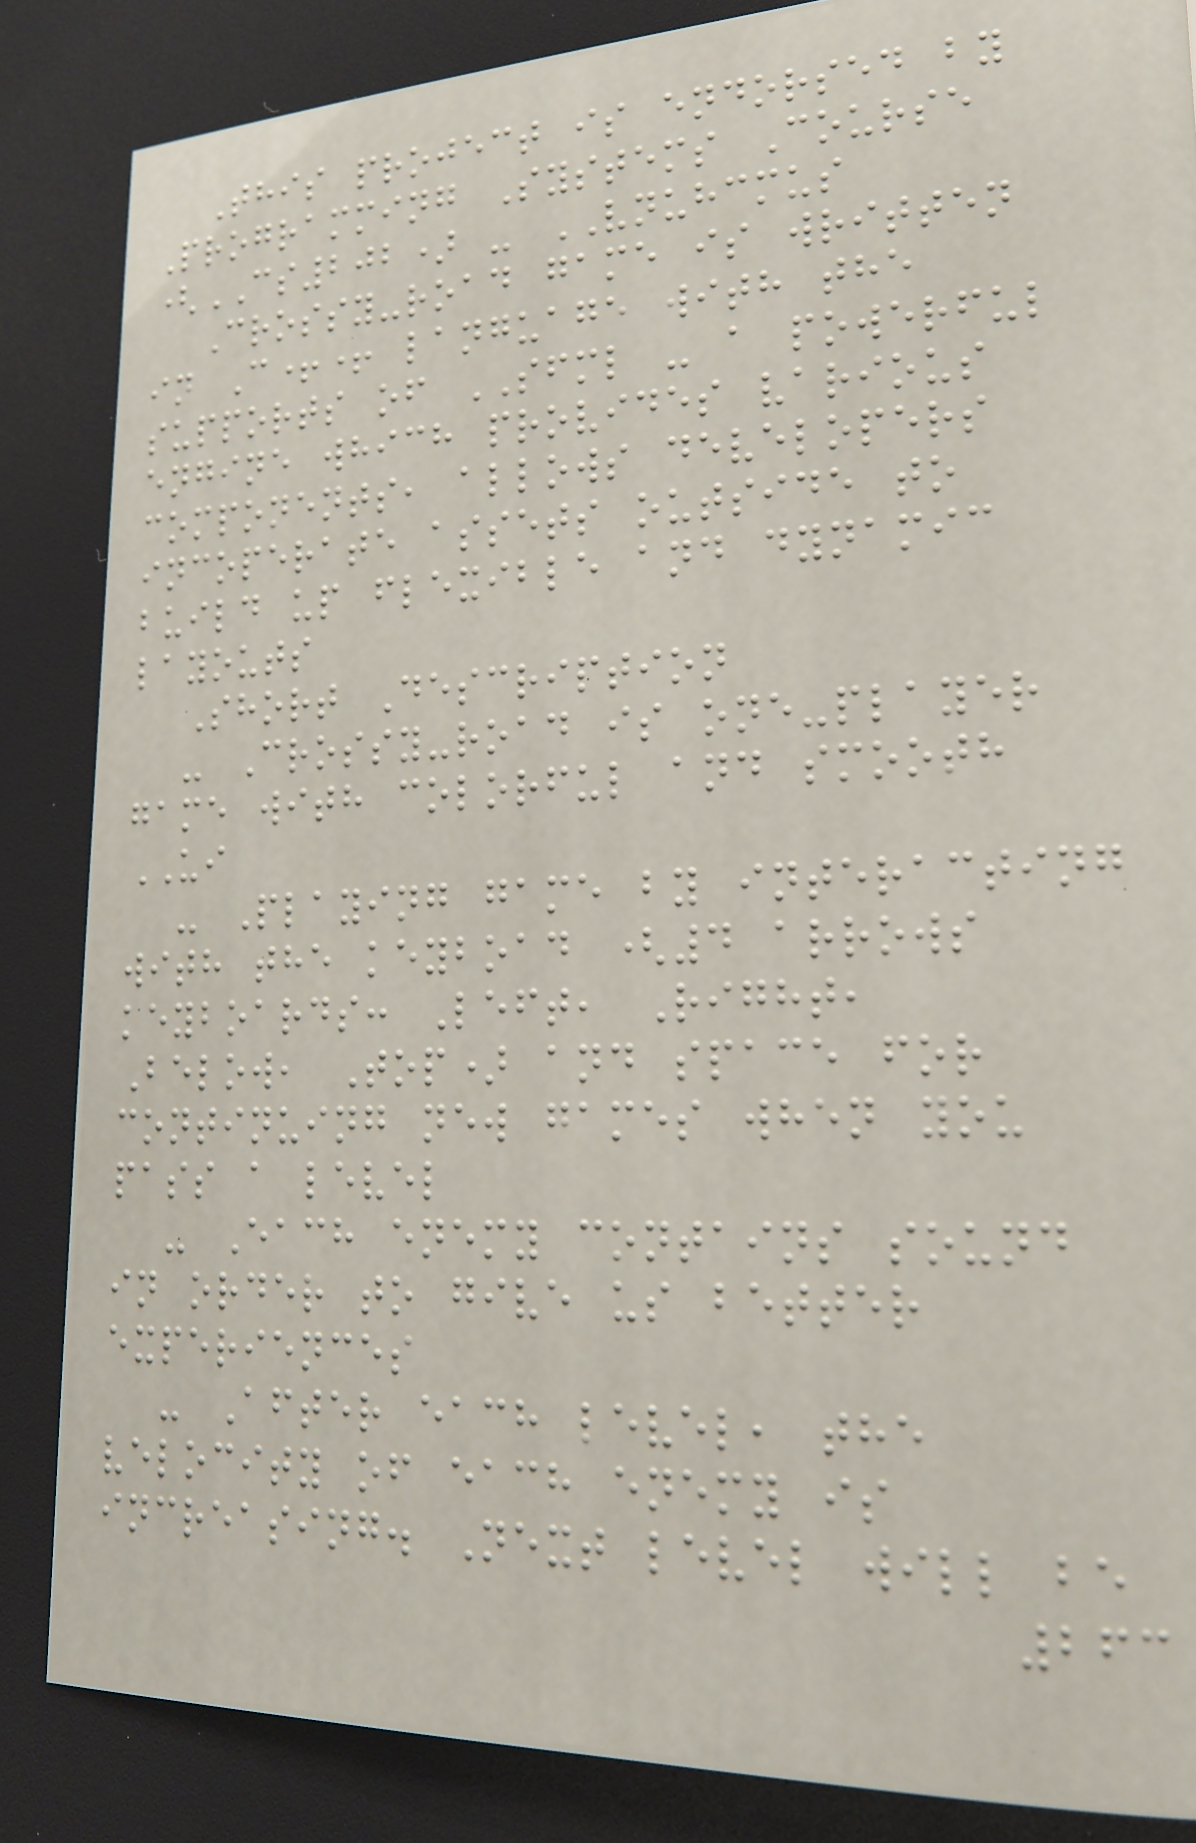This project is endorsed by
Programming Systems Course
(CS202) - VNUHCMUS
Crossy-road game is written
in C++ language with the
supports of SFML - a powerful
engine which provides various
components, allows developers
incoperate assets outside to
build up flexible and dynamic
layouts
Short Description
- Crossy-road is one-player
game with colorful and smooth
UI
- Playing game by interacting
with the keyboad (4 arrows
keyboards: Left, Right,
Below, Top) and space for
continuing new games when you
pass a level
- Each enemy contains sound
in order to give us better
experiences
- After each level, the
velocity of each enemy is
increasing. Next level will be
263
